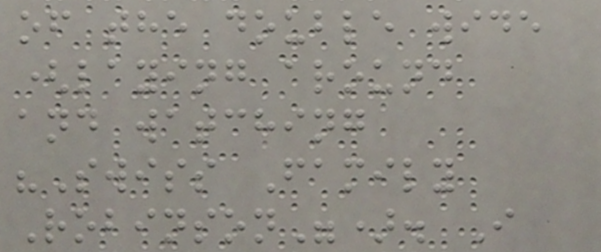of the double wide
(laying around
and watching
"Swiss Family
Robinson"). I
